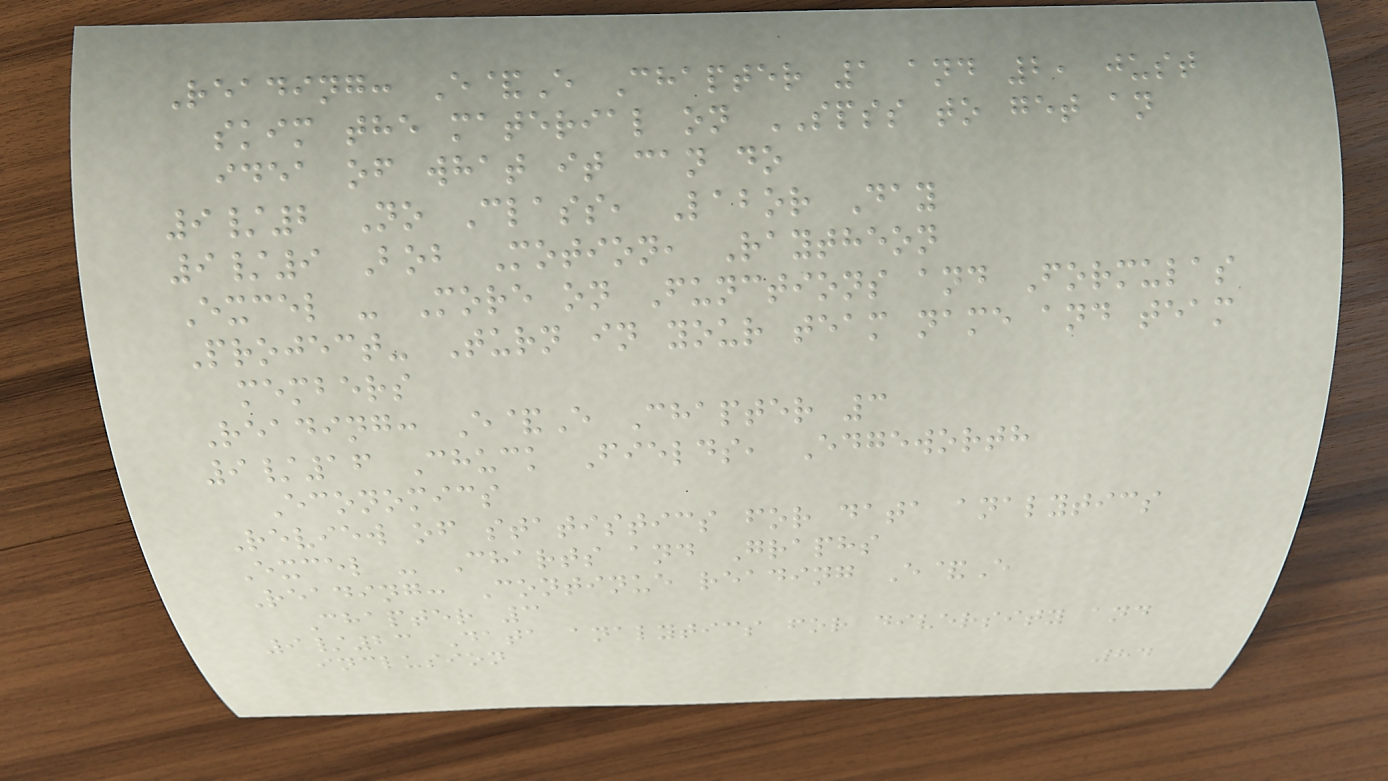Reading: E&E Chapter 1 and 2, just
skim the material on SPSS to get an
idea of what it can do
9/2 No Class, Labor Day
9/9 Bob Motion, Raytheon
Excel - More on Functions and Formulas
Project- Turn in your team name and team
members
Reading: E&E Chapter 3
9/16 Chuck Fields, Edgeworth
Economics
Review of statistics for data analytics
Excel - Charts and Graphs
Reading: Continue reading E&E
Chapter 3
9/23 Data analytics for diversity and
inclusion
84
